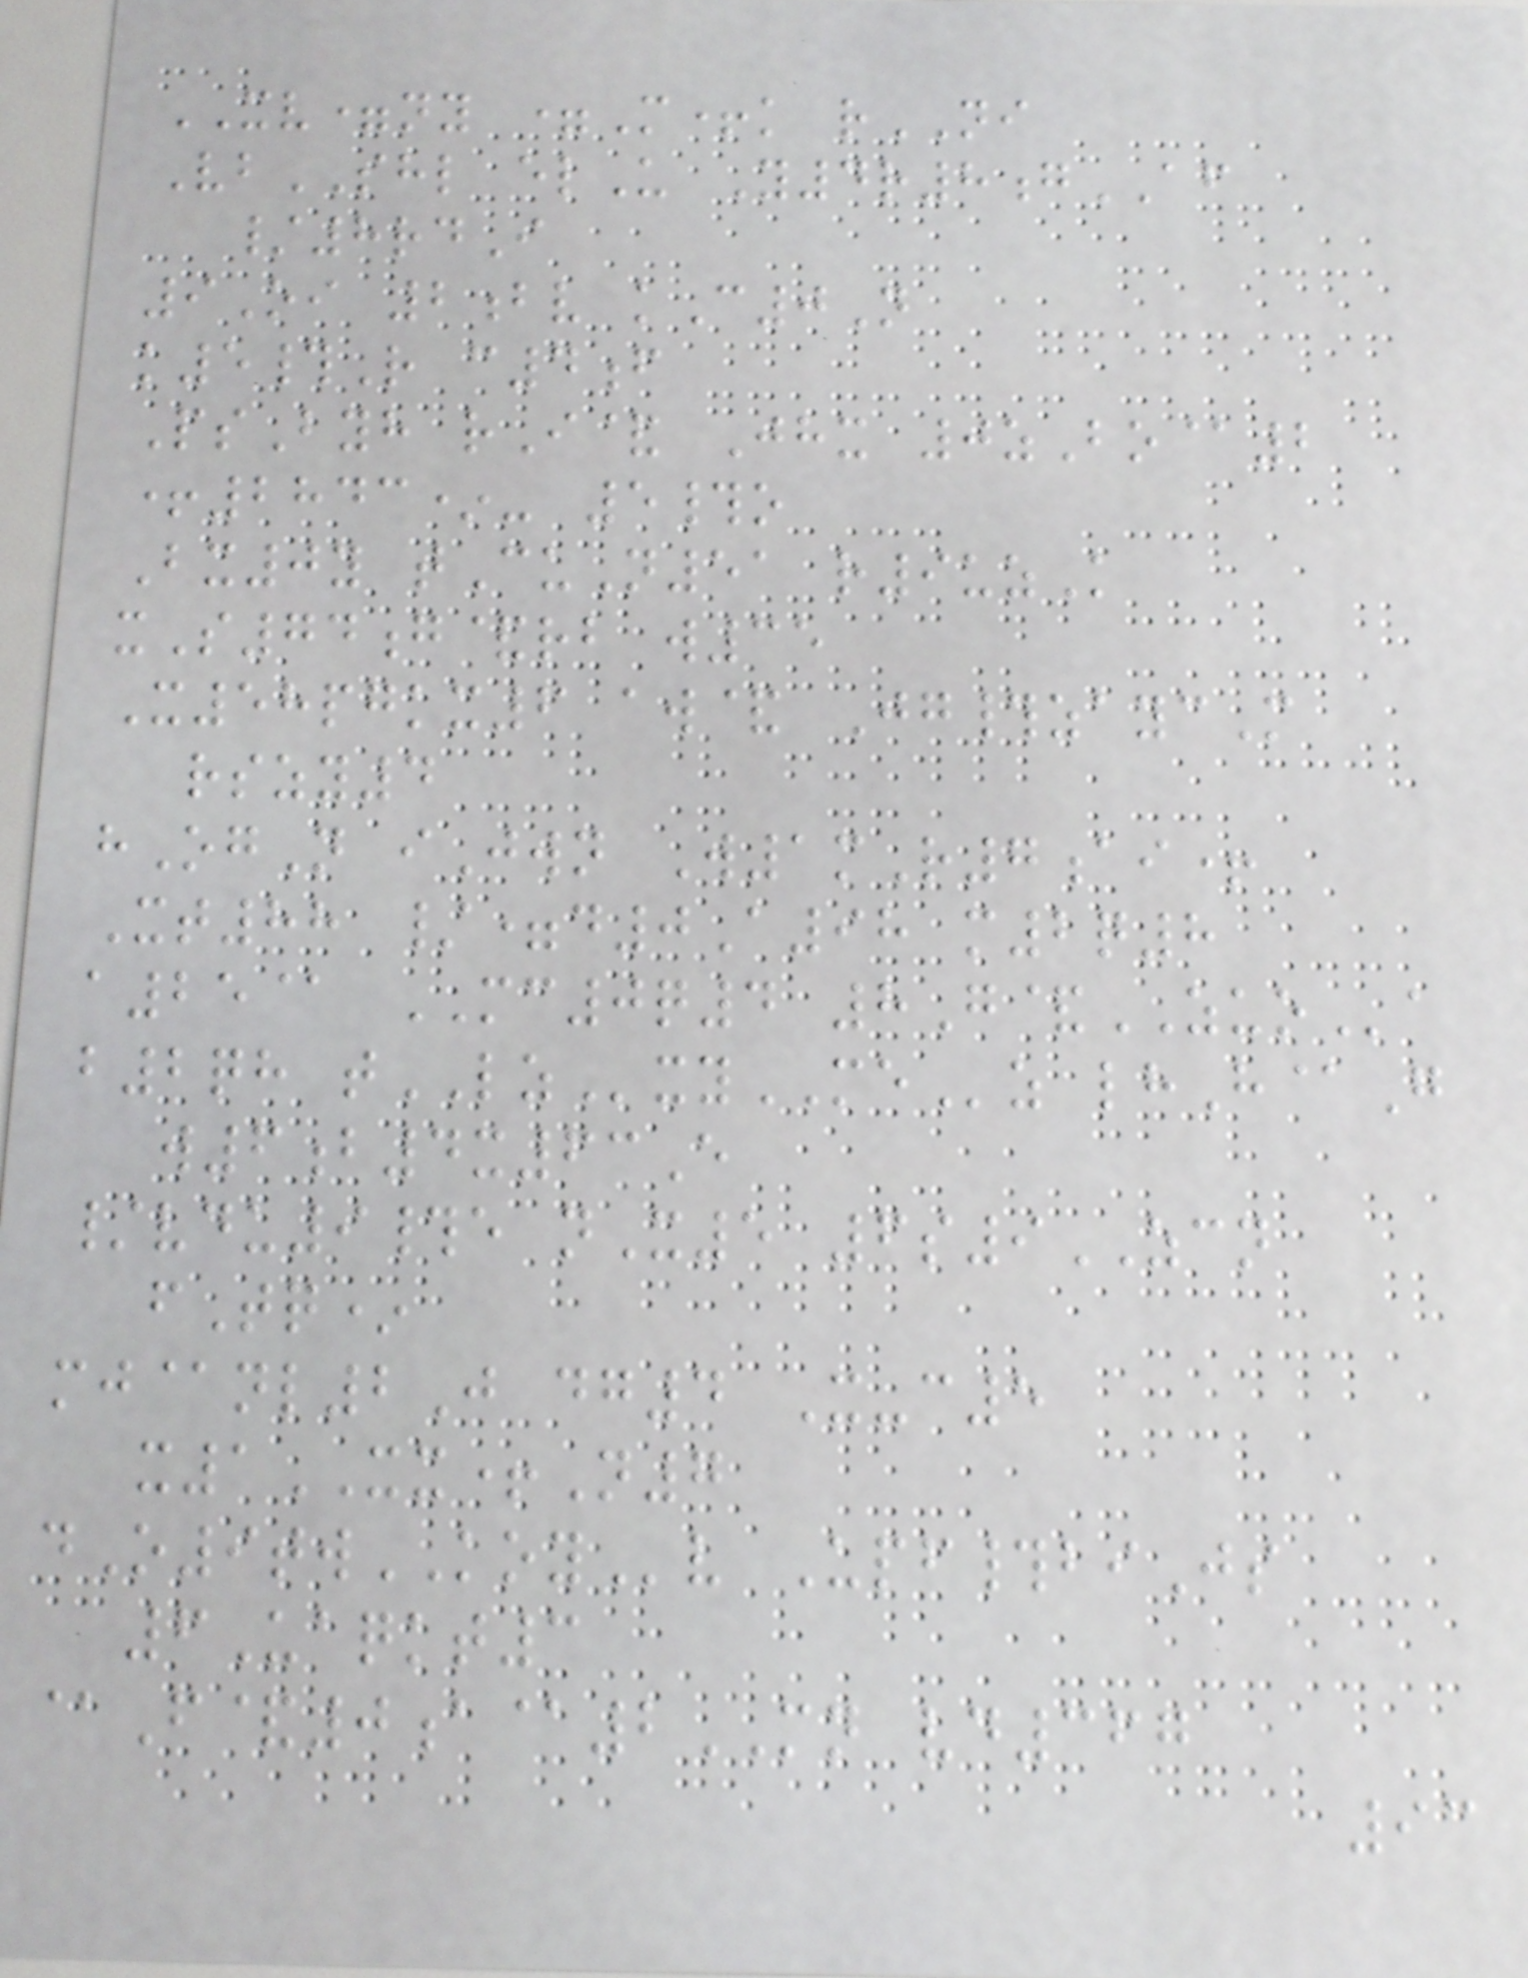XV=ny =M+k rNI
VbSHL elU Y4r8gAF
/8rdI
9Oi 2bv kC0N
k5#R c4f
PsByh rI& Jhx 0zBo@2
+2843*- 5#o
Bx0y tCuN51 r9uzK
xS74g&rb w35
X58pgkx6 aw& Jg#zaycM
rszy4
hOgN iJwn W1mR7ai+
Xt88 /=d0A98 m2q8
a25@ MC0q4 8G&ZUOa
b2qh tLZxyMEz lhH@G
w6b4x63E
/vdu9#e nX5 6s9ZCN
fTq*
mj@nl2J dg4 X-c5
x1XX+N7
dO9twKOYv Upf#biJs
6Uaqkt3
@F&0a@2MN vd367
93
